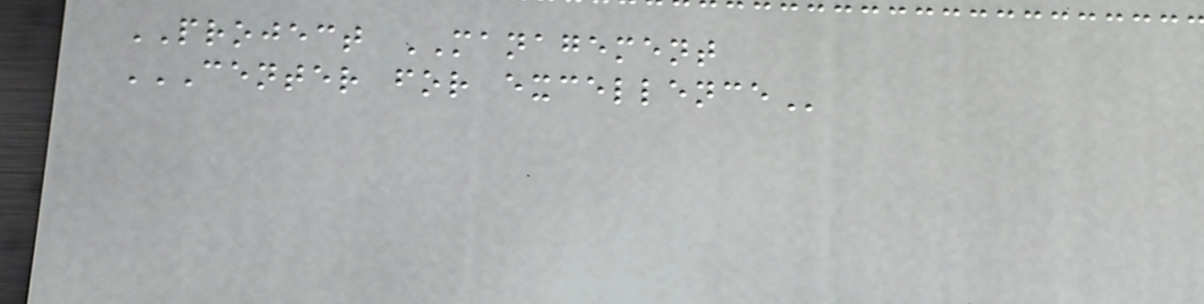PROJECT MANAGEMENT
CENTER FOR EXCELLENCE
